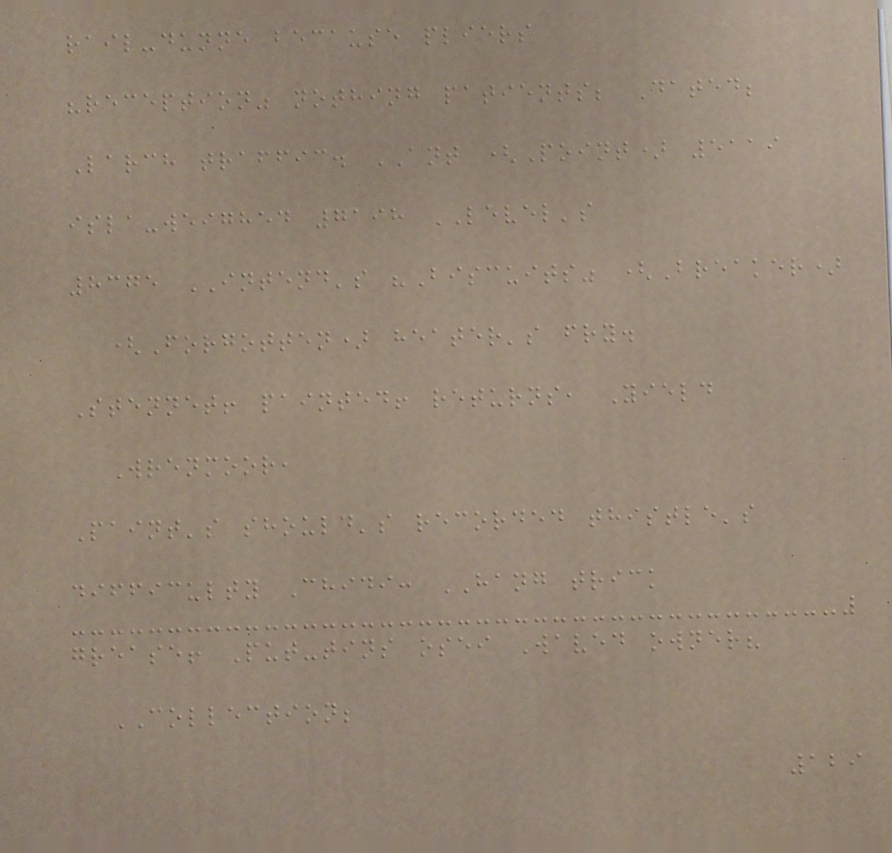rail-dunne because pliers
"reception" nothing patients; Dated;
Larch traffic. ANT (Point) 5119
isla-weighed 7198 LEVEL's
8375 INTEND's "Biscuits" (Breaker)
(Forgotten) heater's fry.
Stennet! painted! returns, Yield
Wrenmoor,
Paint's should's recorded thistle's
difficulty Chidi: HANG trick
grease! Put-tins osei Waved owner?
COLLECTION;
129
